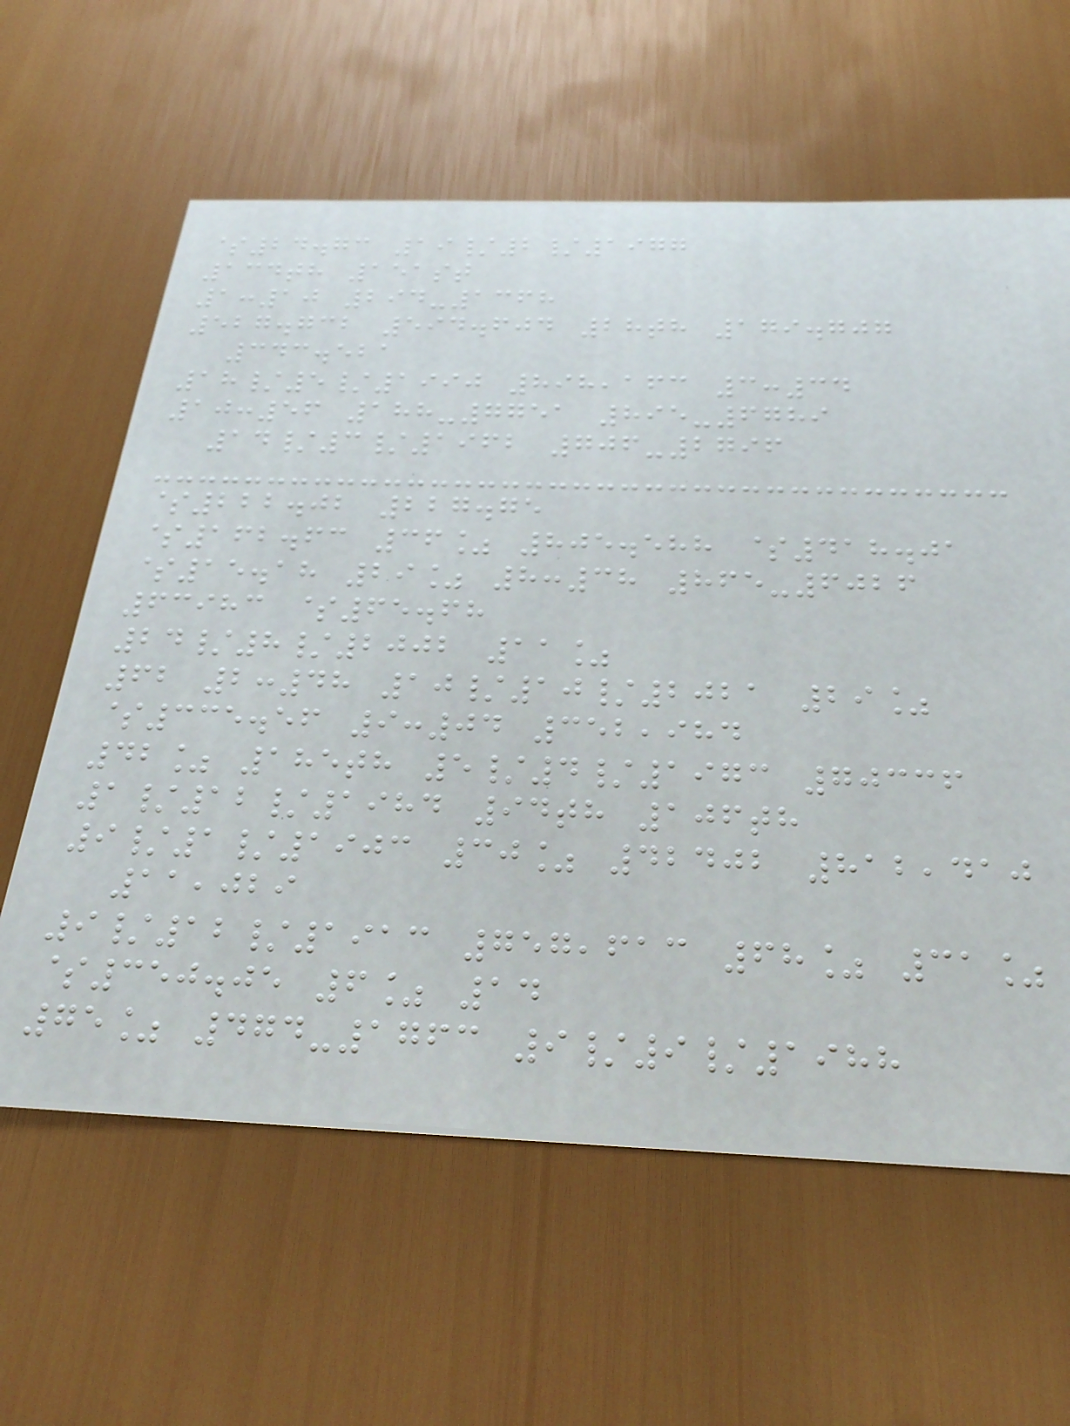$24.73 19/2/1977
134th 151st
1:10 294-1368
527.732 594.604 28th 179.707
343.521
18/5/1990 898,163 3:34
10:56 188-7751 895-6789
14/3/1962 706-2796
$222.02 227.75
$162.63 36% 805.588 $418.01
$15.18 29% 8:38 865-6026
63983 $65.68
24/8/2002 11%
62 2:48 10/10/2021 29%
$335.56 9:04 352,984
42% 185th 5/4/1973 70336
1/12/1984 94th 106th
9/1/1903 30% 42402 812,410
11,029
9/12/1913 757,613 68% 31%
$350.05 6% 14
75% 474-1763 9/9/1988
